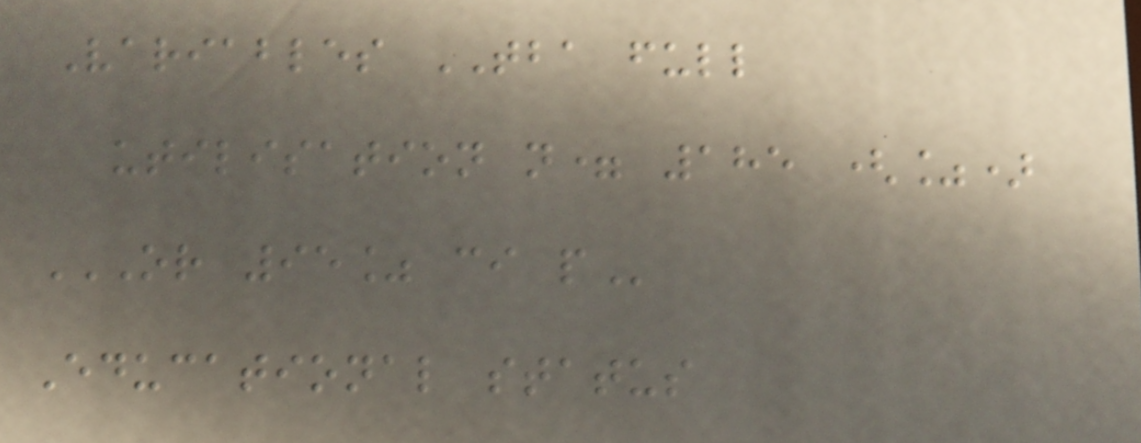Variables TBA full
utilisation n= 185 (%)
OR 95% CI P
Educational status
